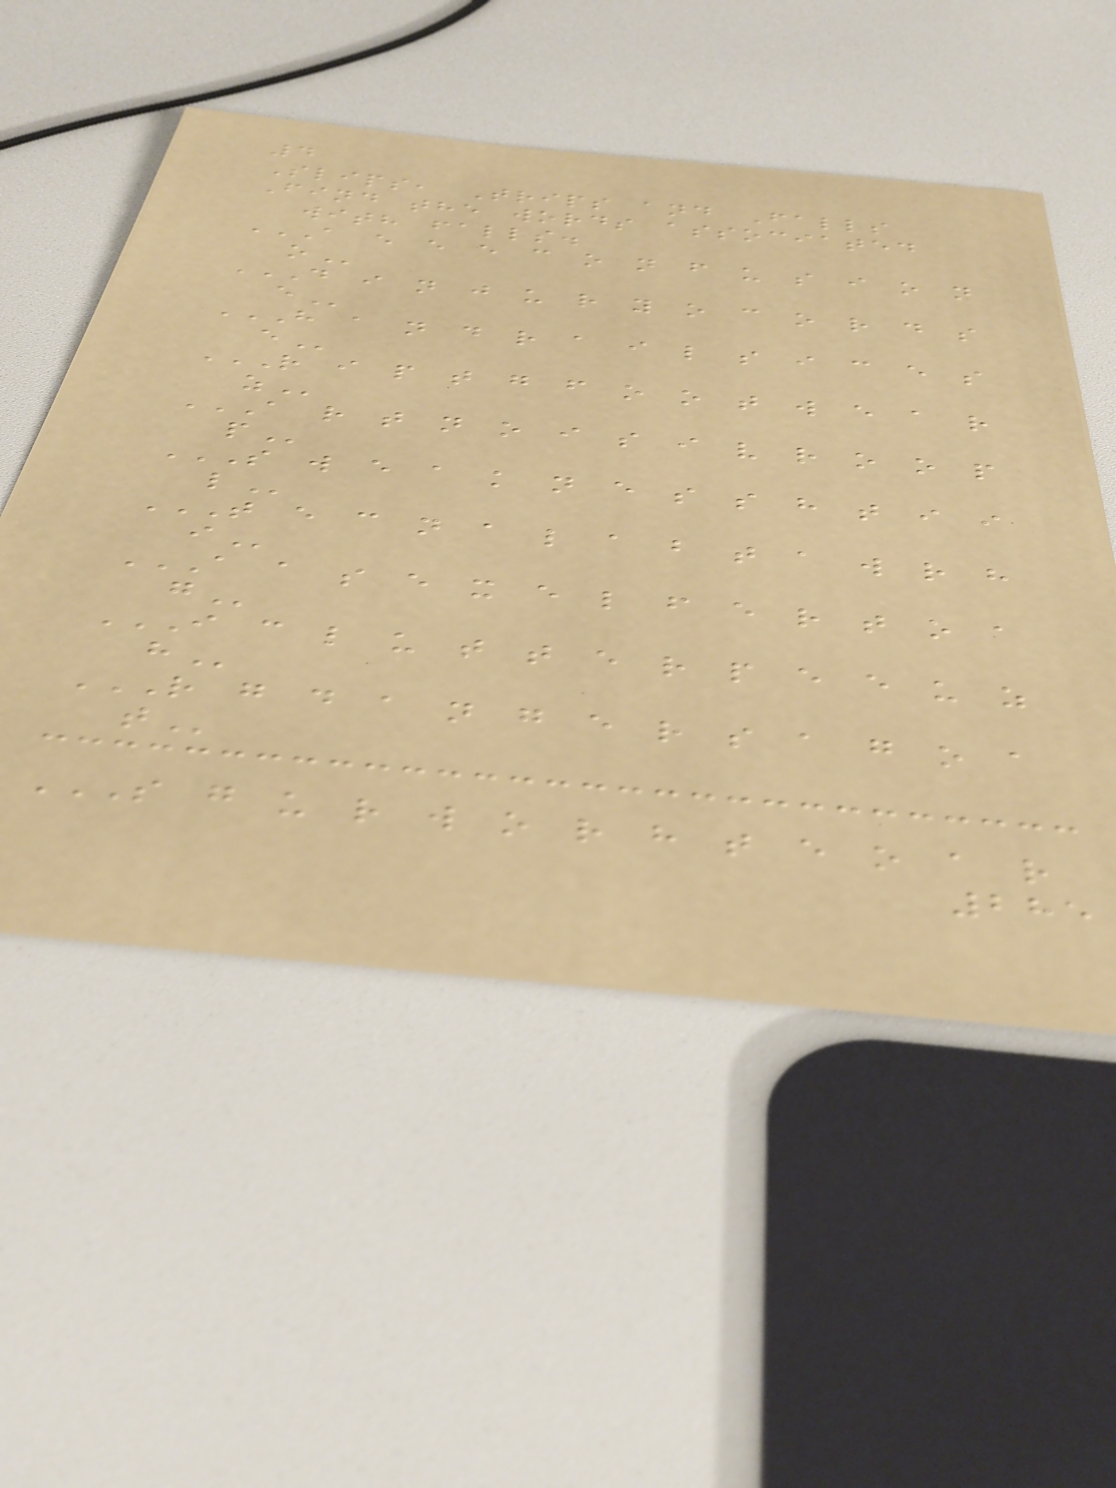4
Slips, Trips and Falls
Find the words associated
with falls.
A E E E C O N F U S I O N
O
D I N J U R Y O C O R D S
E
H A N D R A I L S I C E S
E
R I P T G F O O T W E A R
Z
A R T N O I S I V R O O P
P
S W E A K N E S S H T I I
L
T E C N A L A B T A W R H
I
A A S E X E L F E R T O A
G
I C L U T T E R P E E U Z
H
R G D A N G E R S A G O A
T
S G U R W O R H T E O A R
285
